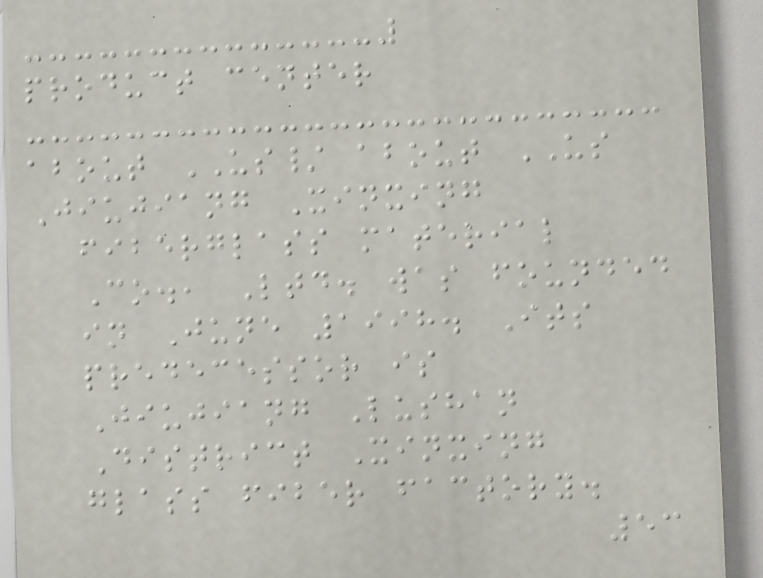product center
about US/ about US
Jiujiang Xinxing
fiberglass material
Co., Ltd. was founded
in June 1998. Its
predecessor is
Jiujiang Lushan
District Xinxing
glass fiber factory.
53
